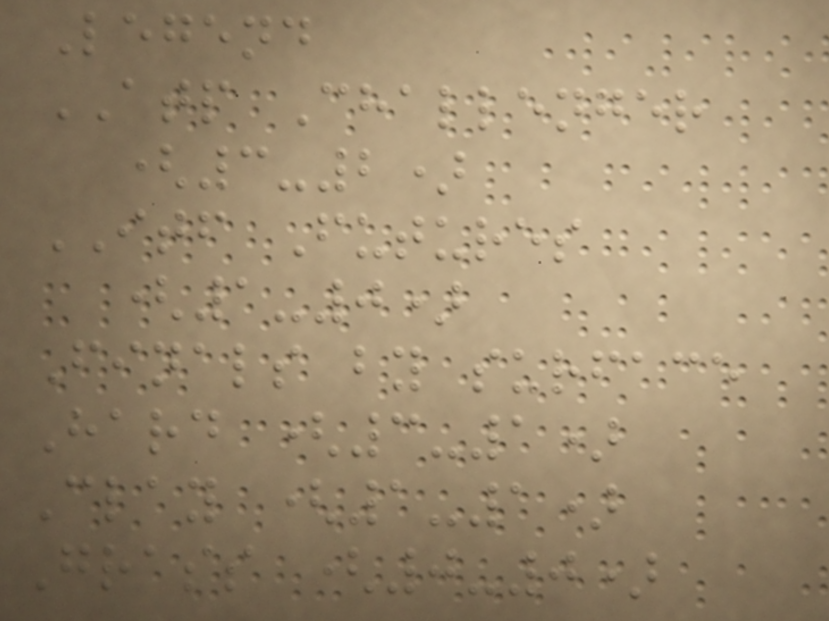Legend
ATP Challenger
(3-2)
ITF Futures
(1-0)
Finals by surface
Hard (3-1)
Clay (1-1)
Grass (0-0)
